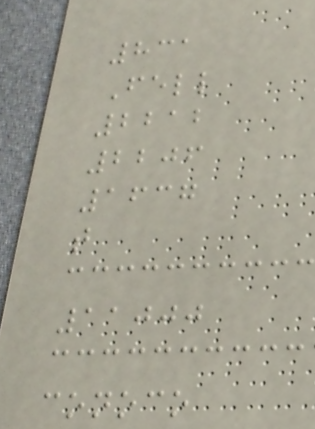831
Fell
2212
2206
1637
t
11000
conoco
